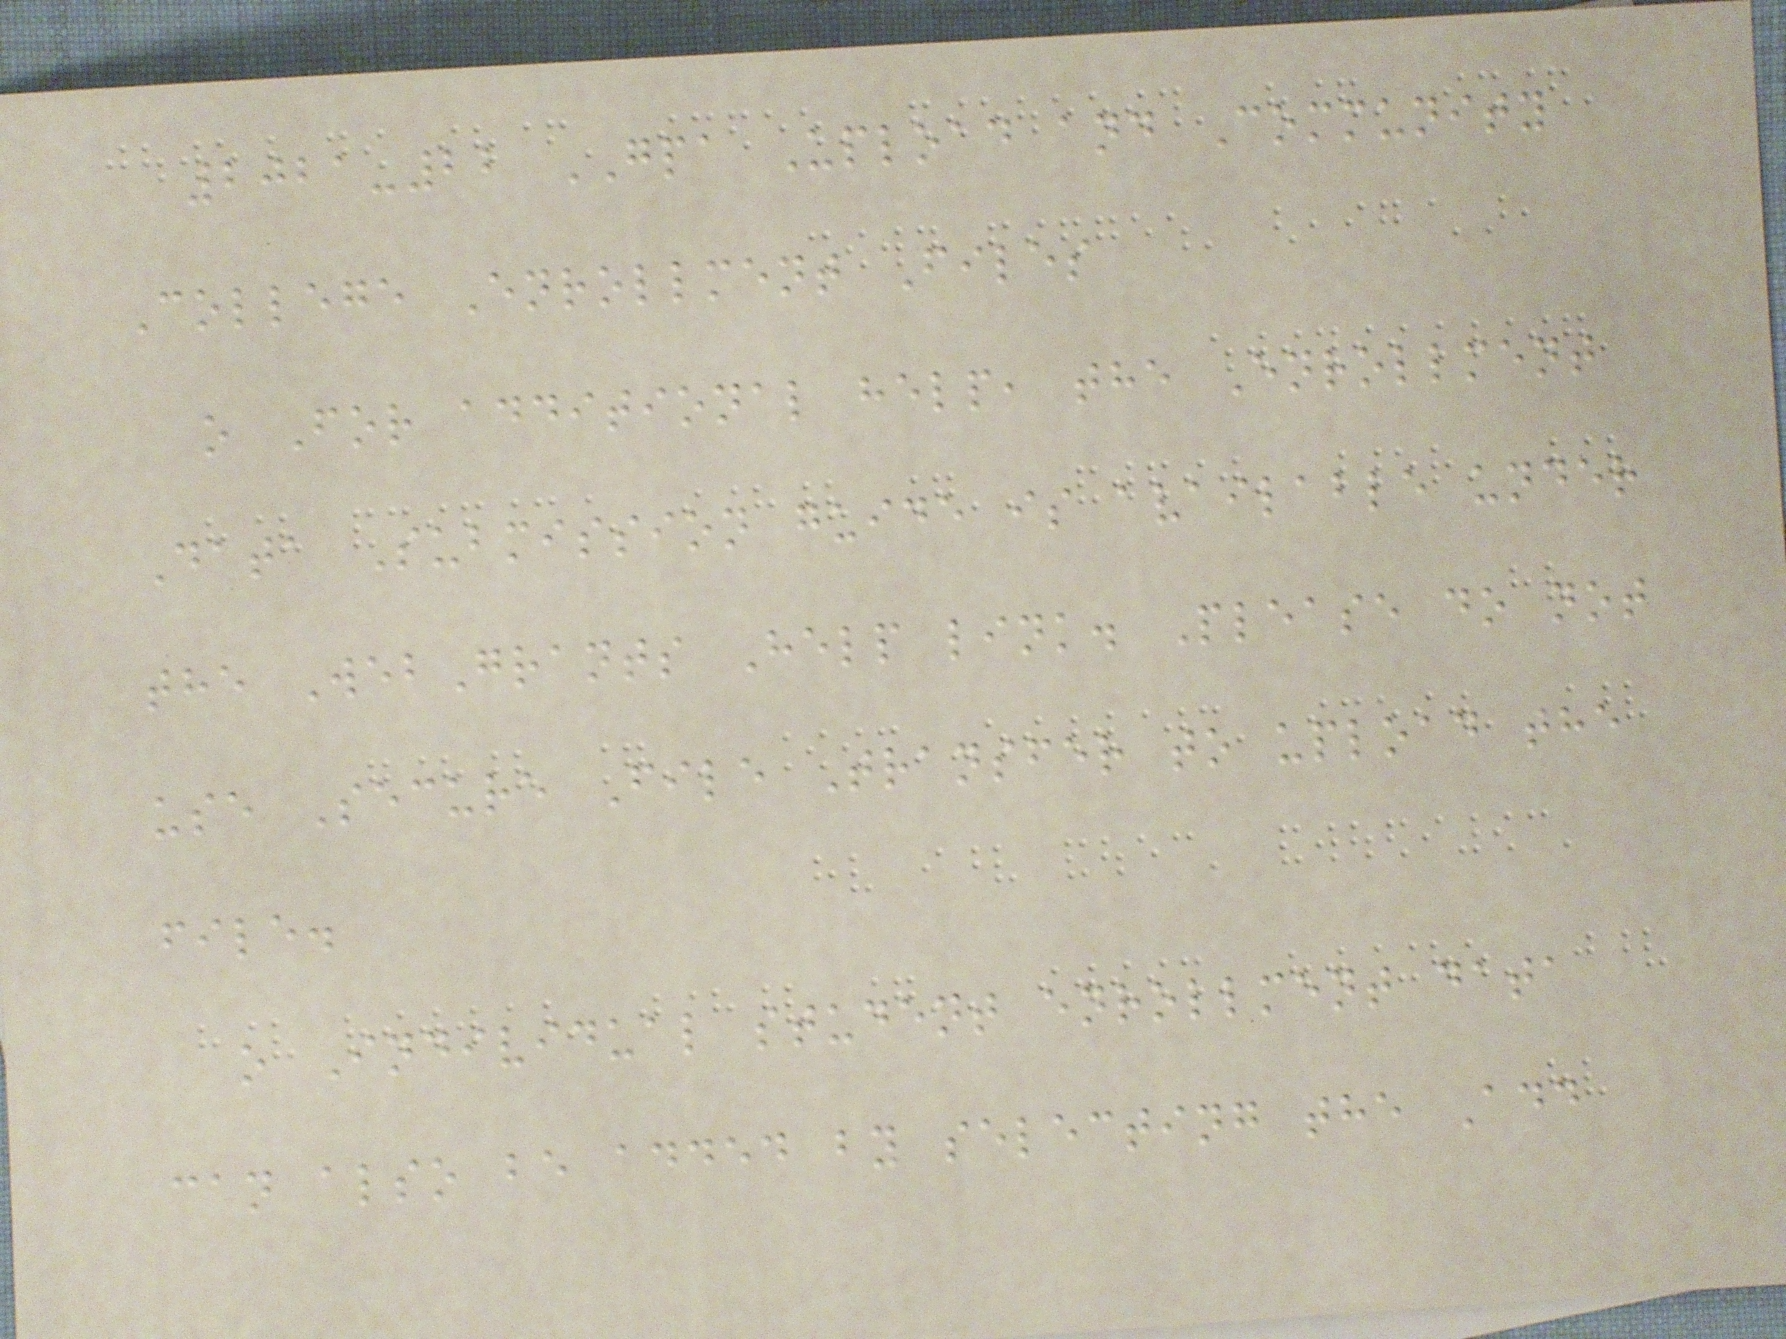2021-22 GPA Upload and Community
College Enrollment Files
o For additional help, the Enrollment
Data Submission guide is available under
the WebGrants Help link. Please do not
use Secure File Transfer to upload the
file.
o Individual student enrollment data
can also be added by selecting the Add
